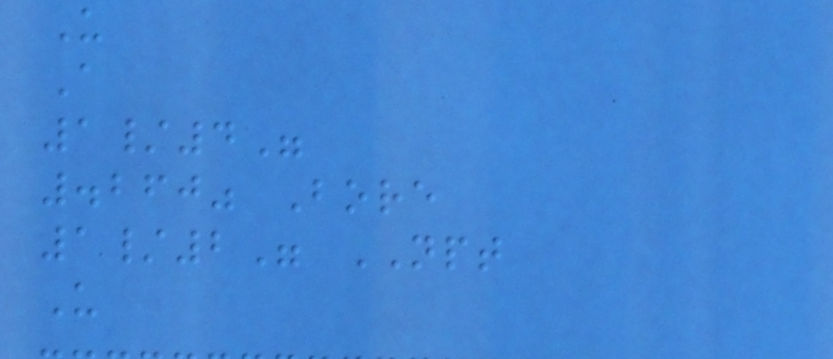U
A
1/4"
.260" Bore
1/2" NPT
U
